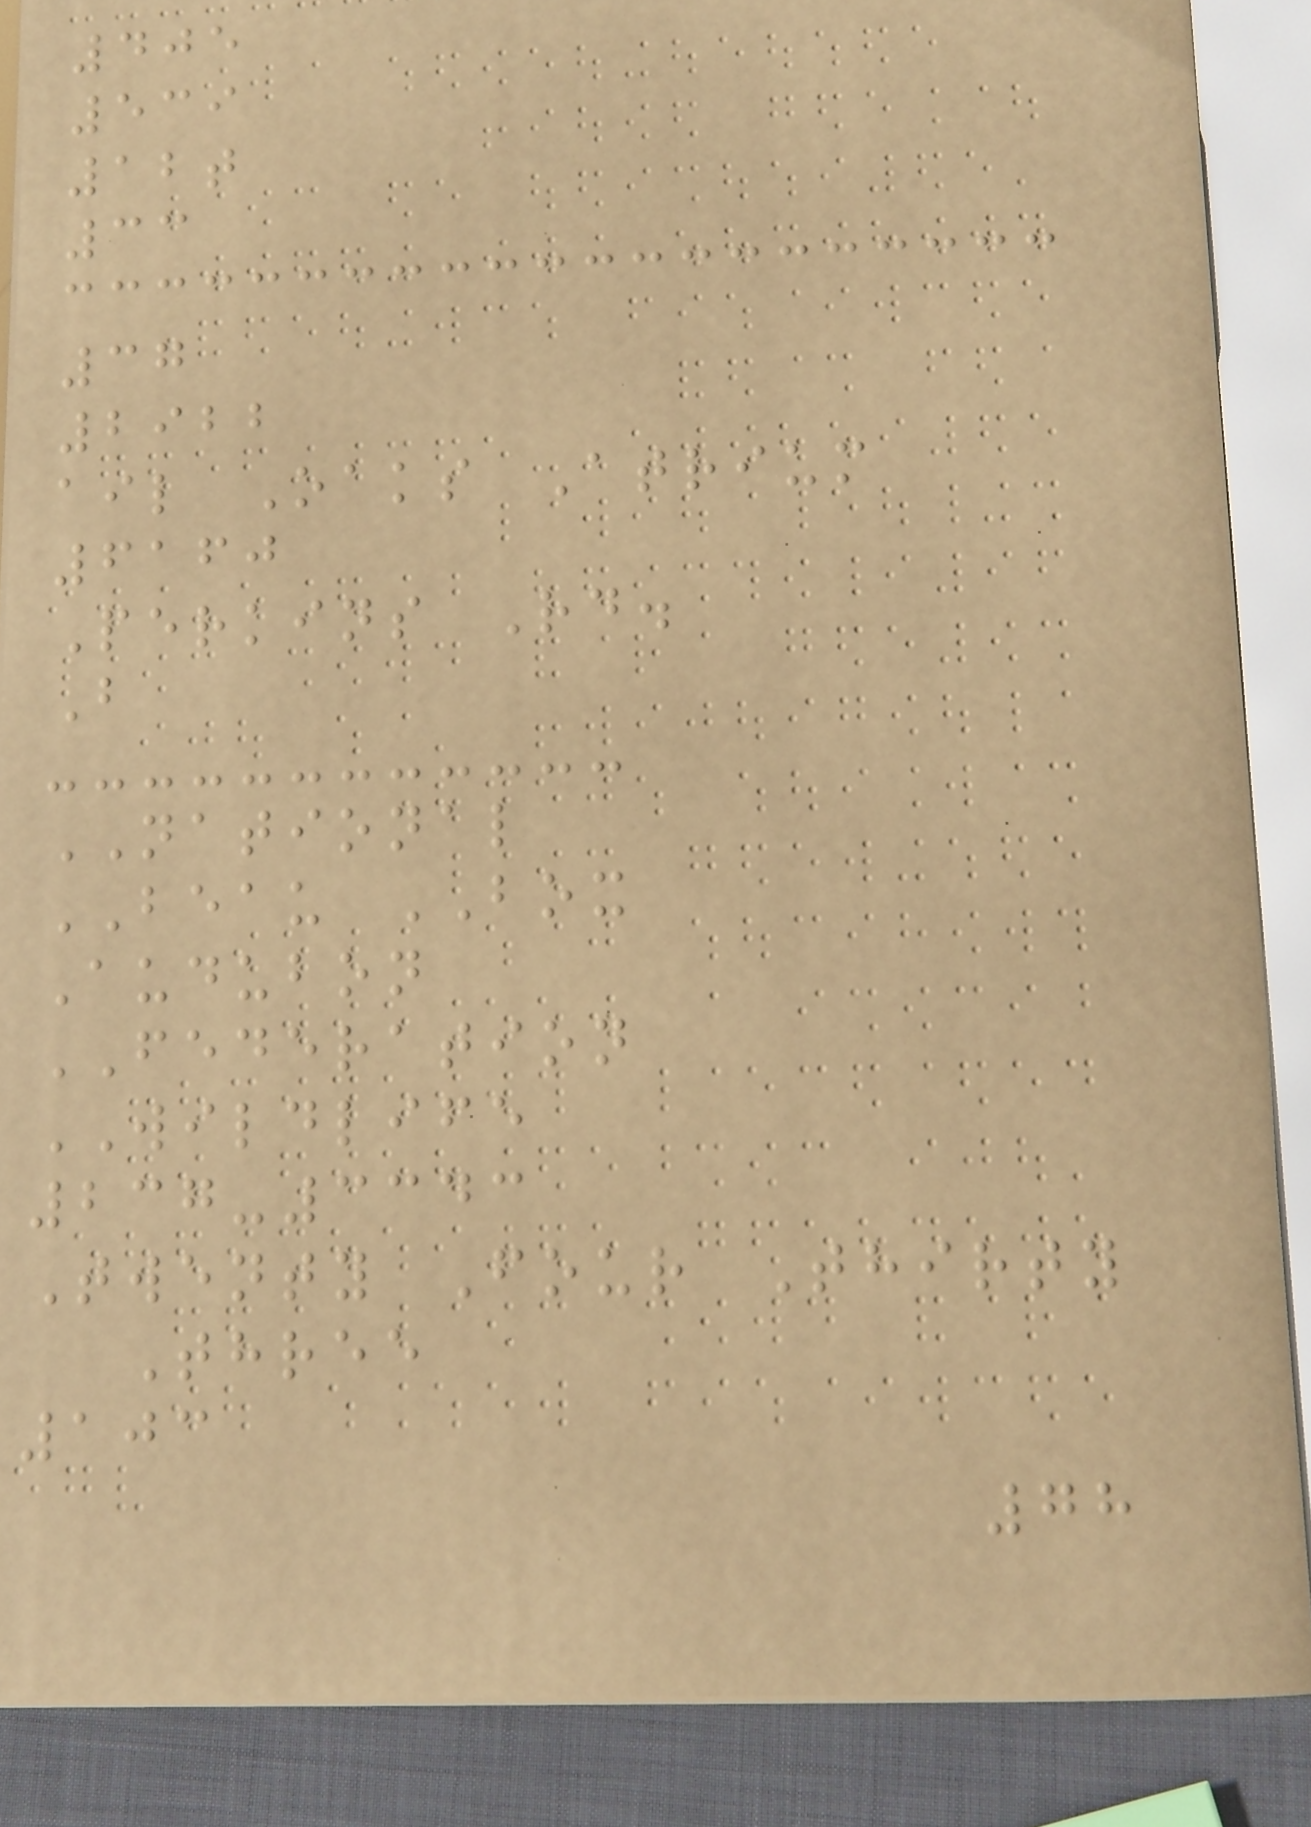405
539
12t
33
37
2922
ail Oaks Atrium
6160
Perkins Rd.
B
NATIONAL
BEAU BOX
Audubon
FEDERATION
WILDLIFE
237-3343
Twenty Four Thirty
Three
103
78
